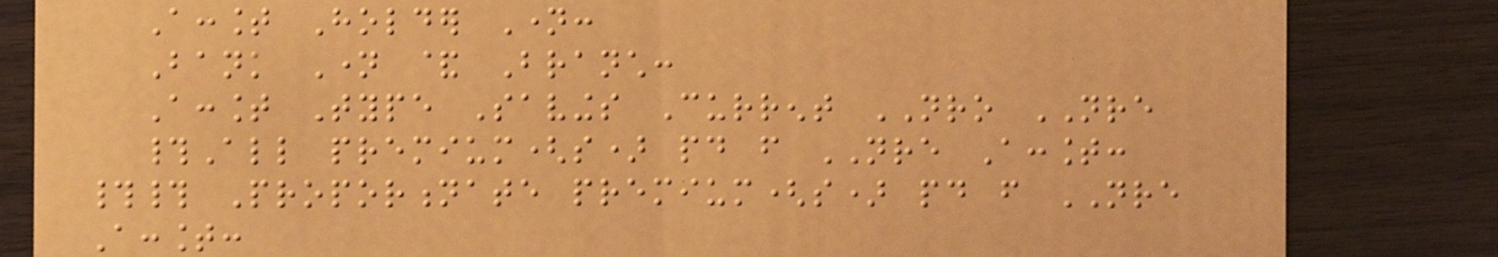Account Holder Name:
Bank Name & Branch:
Account Type Savings Current NRO NRE
#All premium(s) paid from NRE Account:
## Proportionate premium(s) paid from NRE
Account:
